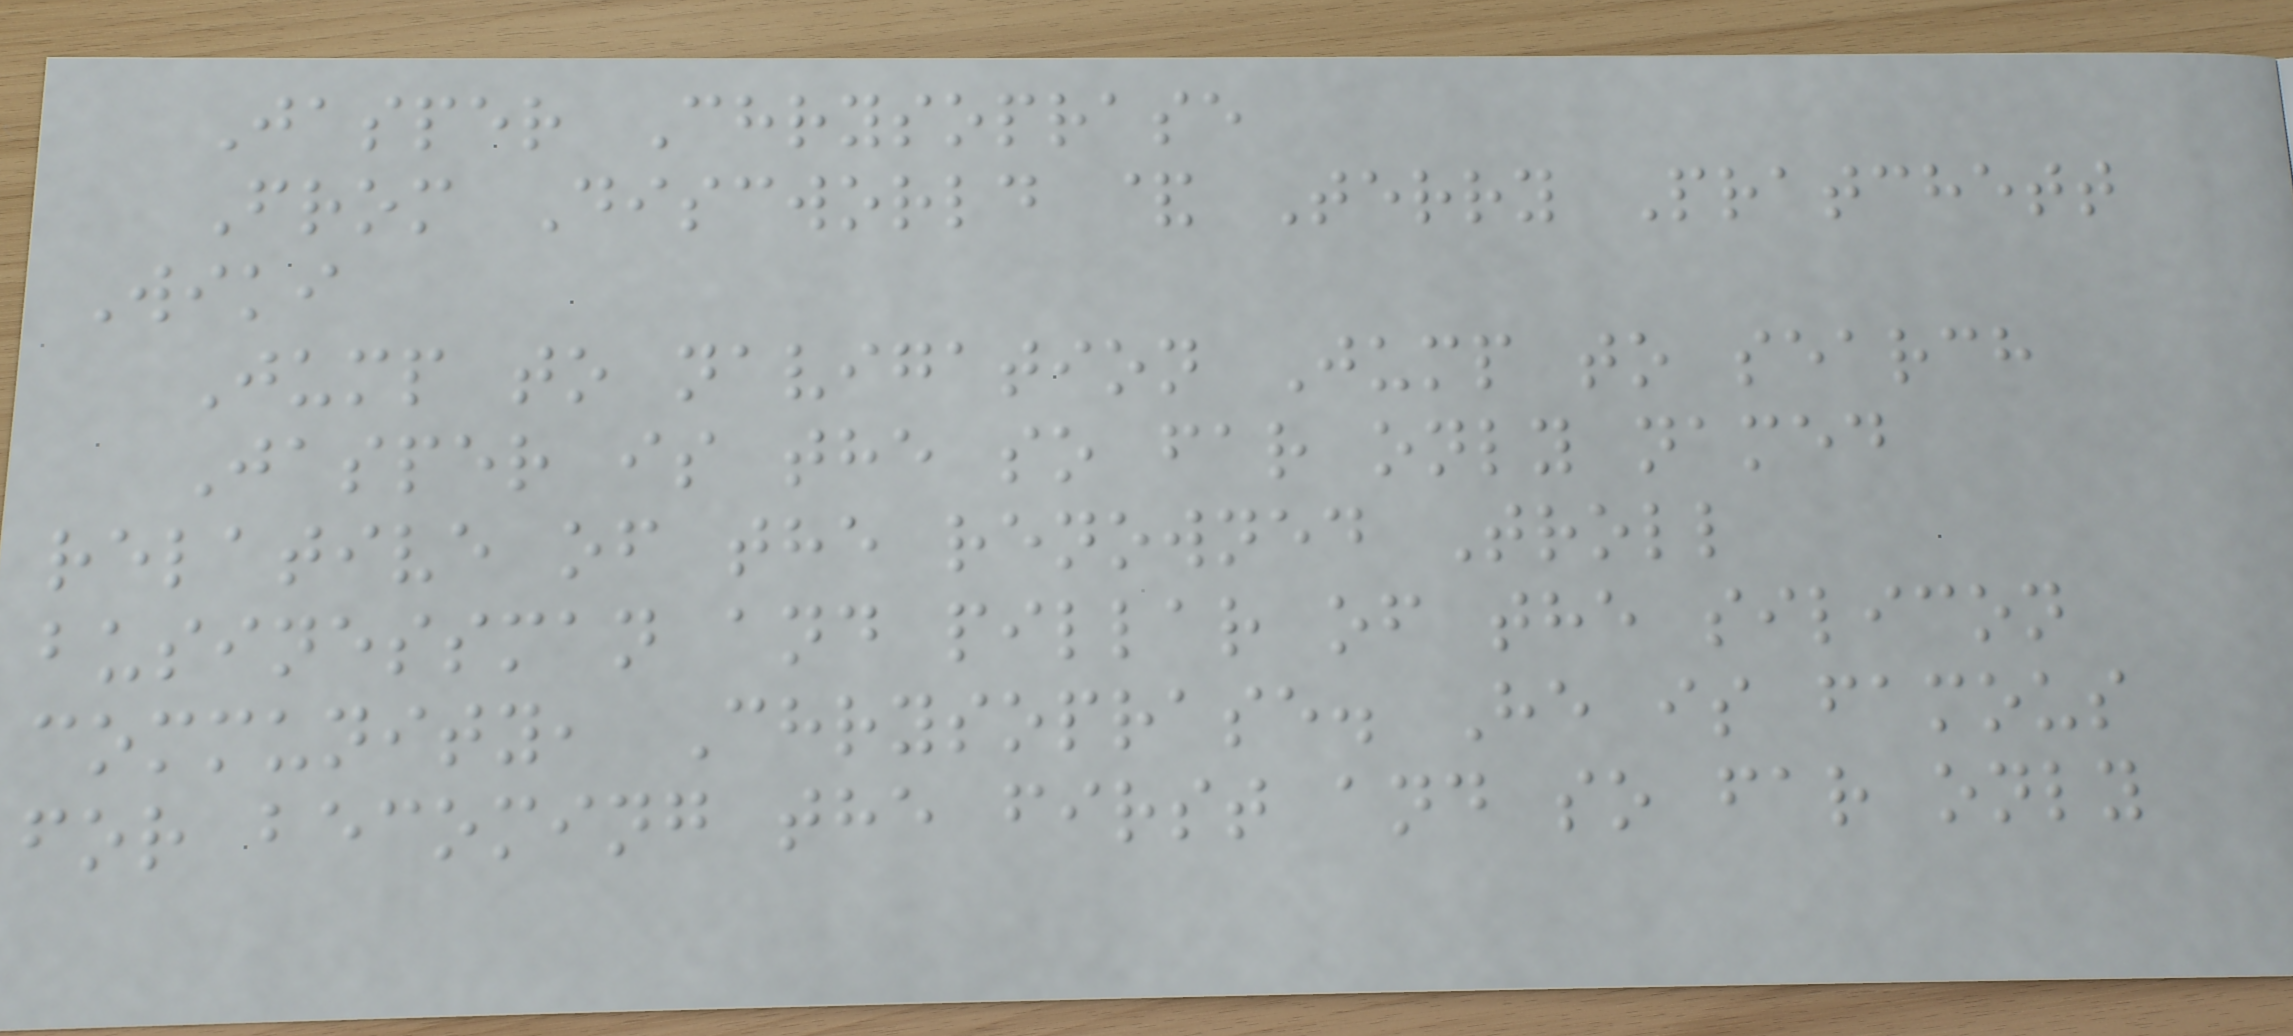Jasper Chrysoprase
From Discworld & Terry Pratchett
Wiki
Jump to navigation Jump to search
Jasper is the so far only named
relative of the renowned Troll
businessman and pillar of the silicon
community, Chrysoprase. He is famous
for becoming the first and so far only
